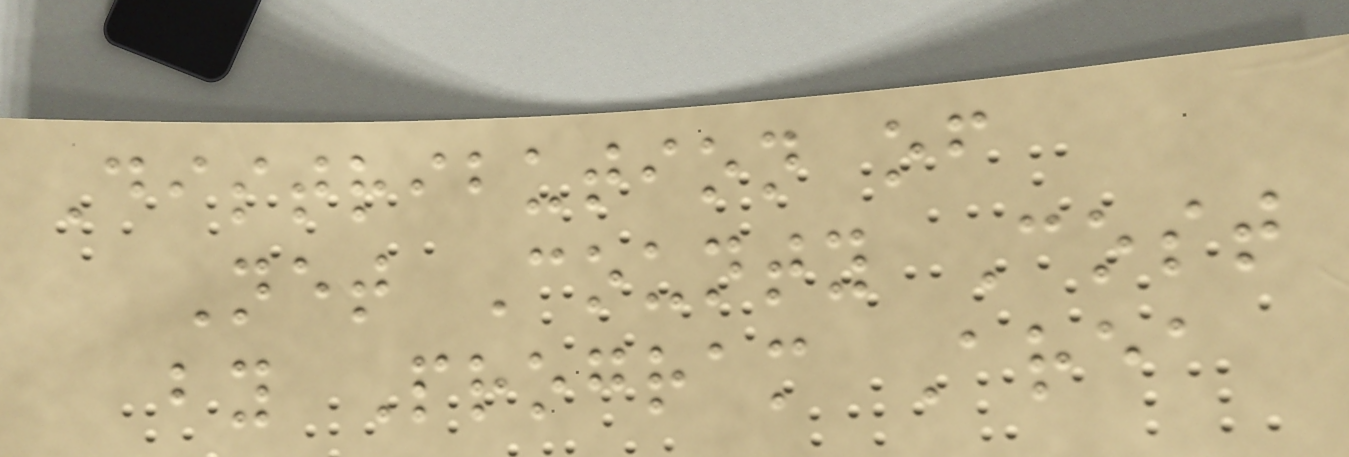Distribution of
Net County Cost
by Program Area
